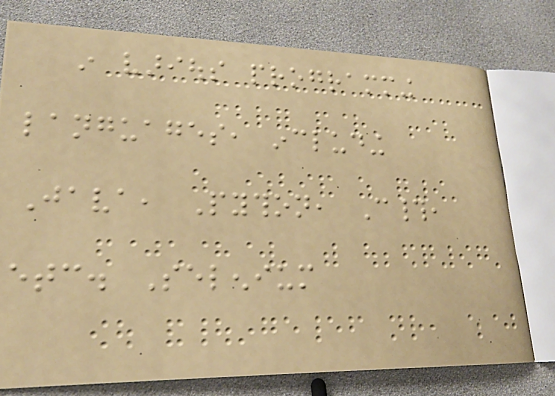in various programming
languages, including
Java, Python, C#,
etc. Selenium
